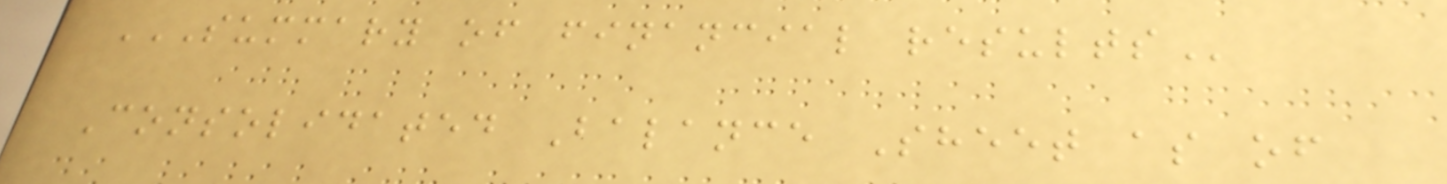SUMMARY OF FINANCIAL RESULTS
Consolidated Balance Sheet as of
